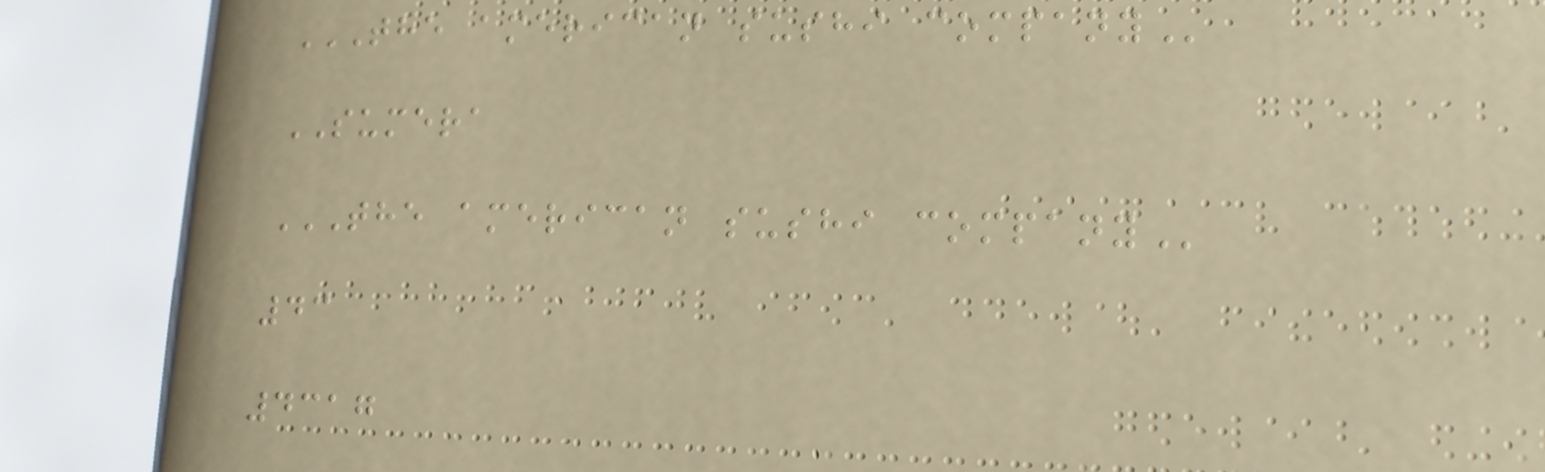THE AMERICAN SUSHI COMPANY
SUMERA
THE AMERICAN SUSHI COMPANY
43
4317
